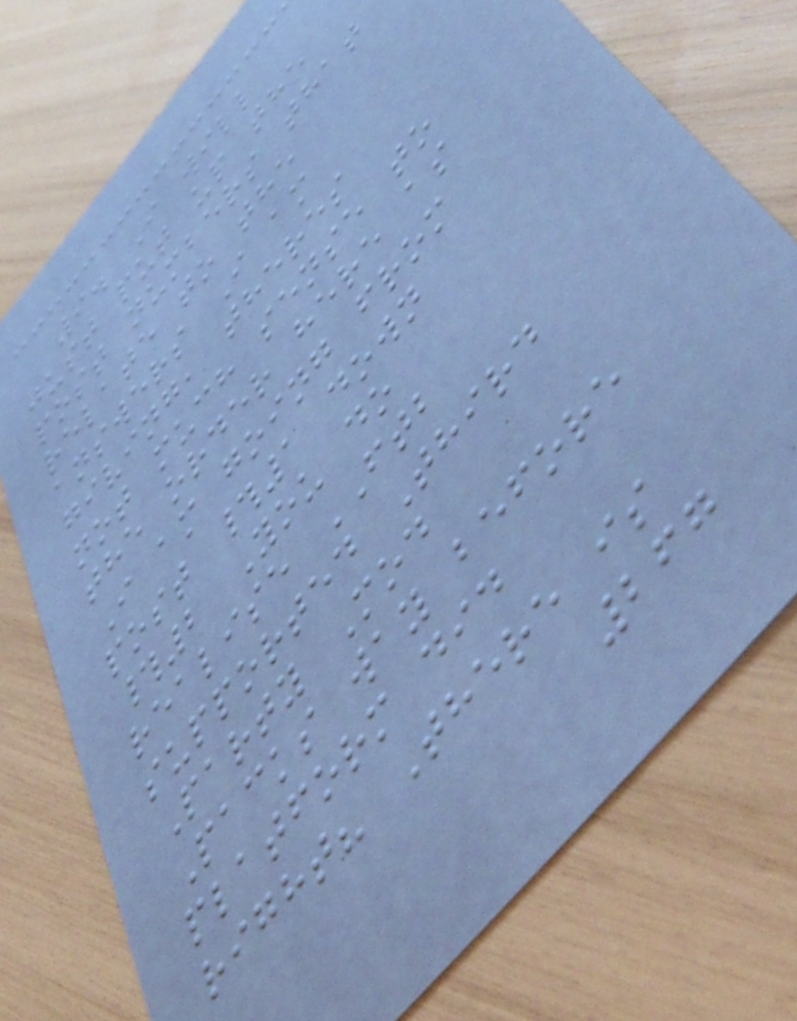9. I will
just put up the
post numbers that
relate to the
answers I am
giving, theres
not much sense to
the order here as
I am going from
post #1 down
#2 You do
realise FTB
supported Third
Party Mod
Packs way before
platform did
right? There is
267
